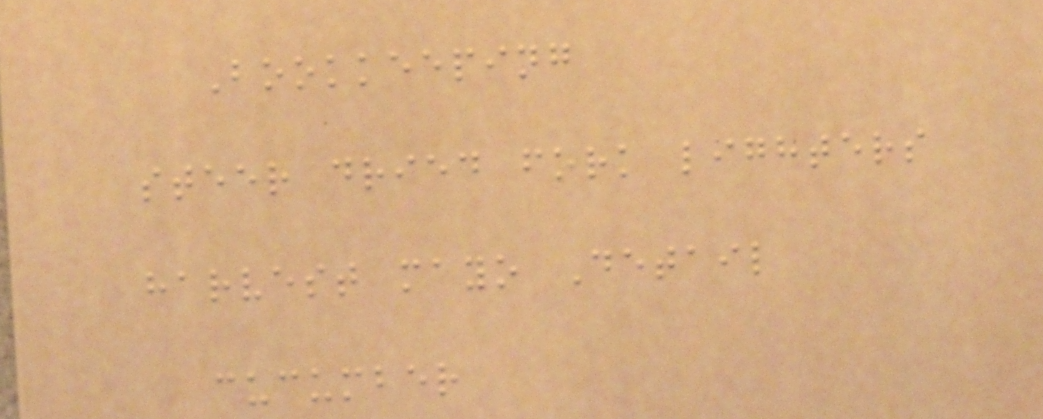Bookkeeping
steer dried fork lighters
harvest mayo Detail
cucumber
